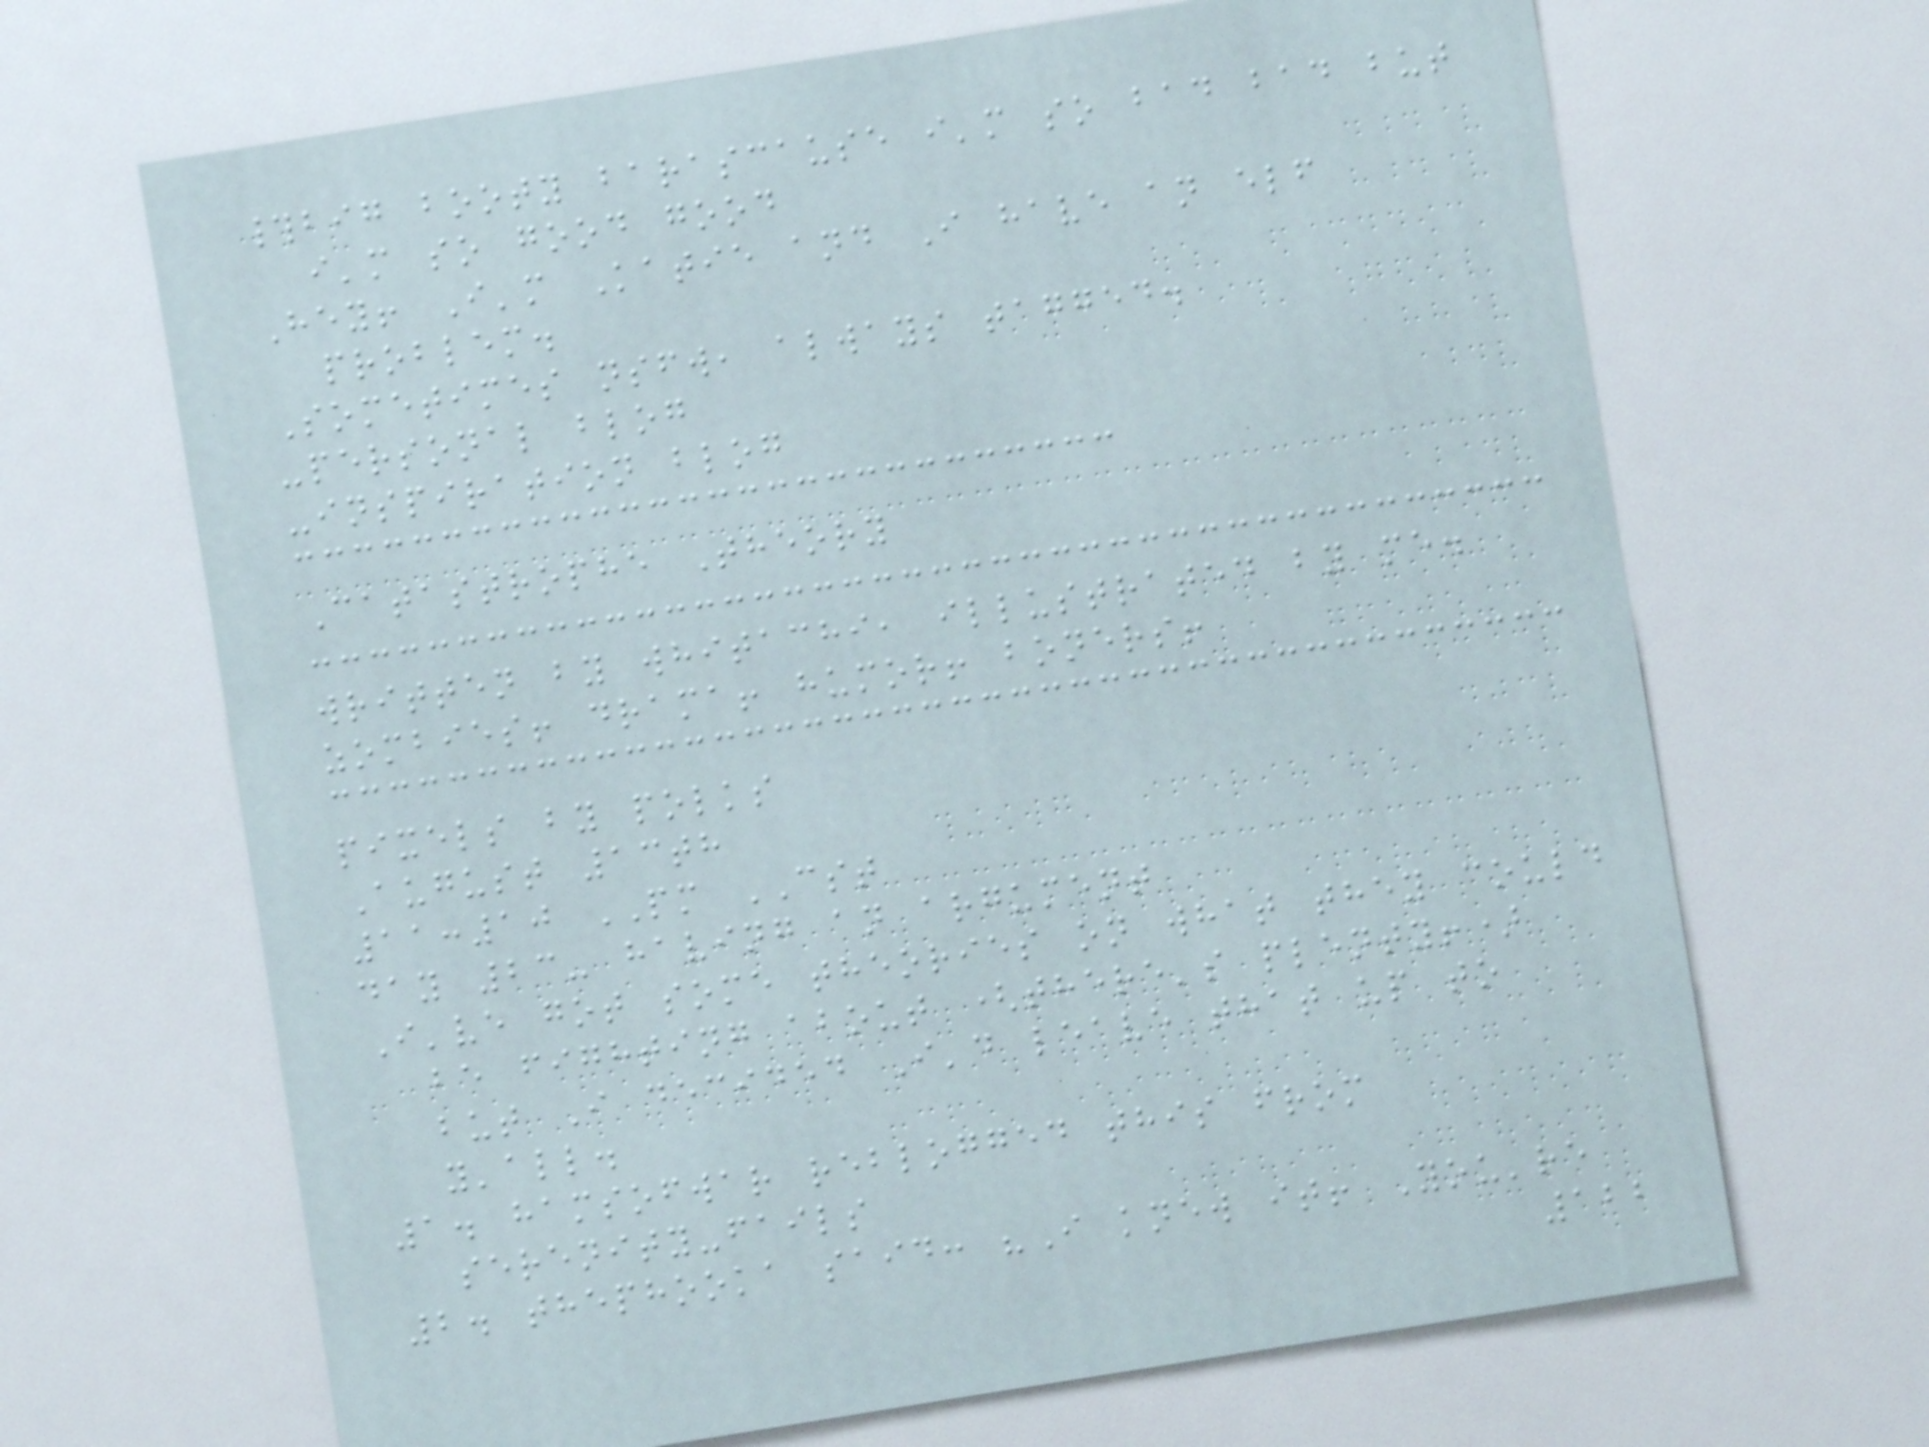#big booty barascause i'm so bad bad but
i'm so good good
Hey! I'm Katie and I have an elf
problem.
Sometimes nsfw, always tagged.
-personal blog
-inspiration blog
Catastrophe Theory
written by whitachi, illustrated by me.
zombies! drama! humor! boners!
pixels by polks
August 13th
11:10 PM CST
day 23- having an argument
I've got some theories on what they could
be fighting about (there's plenty!)
but I decided I'd leave that up to
y'all.
1. hamsofwar reblogged this from
serenity-fails
2. thephooka said: "I knew it! You're
122
